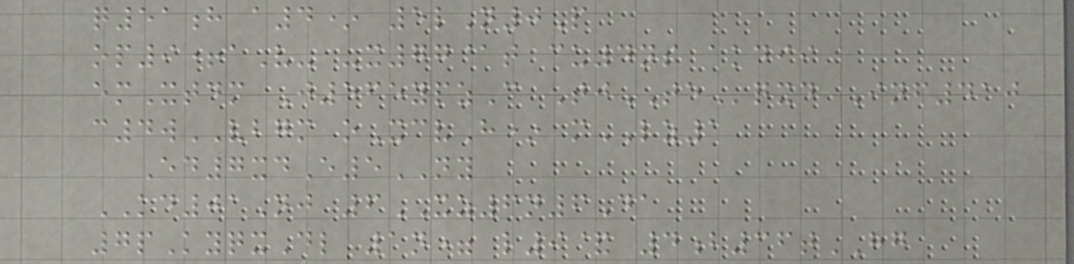q51h a4* 5lN0P
op9+aV- -x77@t cu4ns akdii
emXtdm J565ypzC TjTEqxd Inf410
c4wVBGM oXcvH* mLZ1
Ed7xdE5NY
KD01Nj 6XZ6n6Da
7pKyqxDl 1n= l9& 4b36tHG
